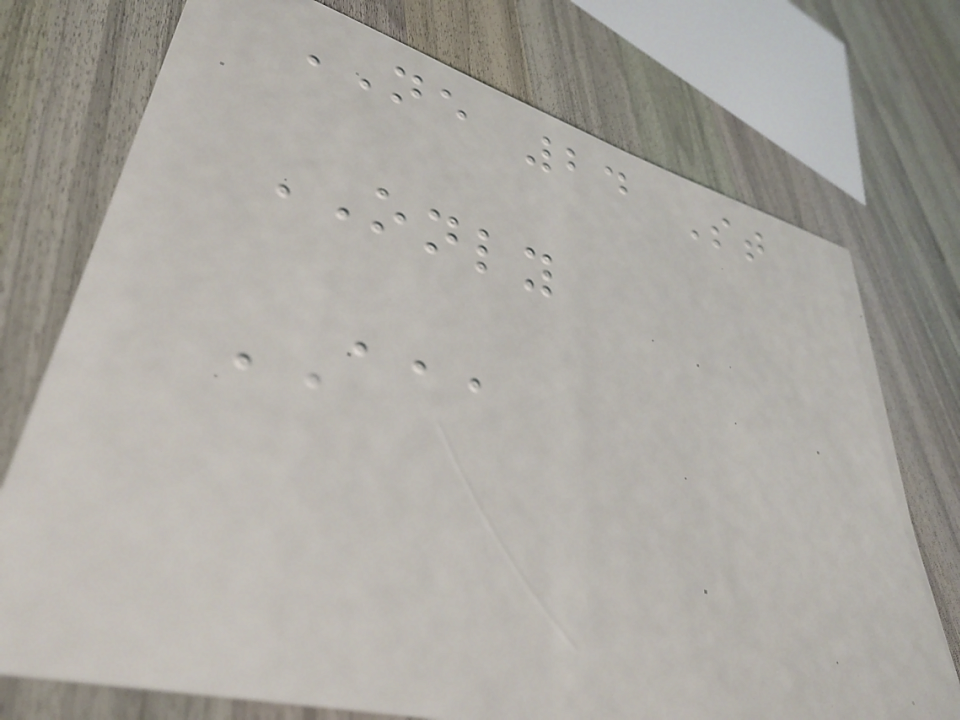NE 24 St
ONLY
AAA
